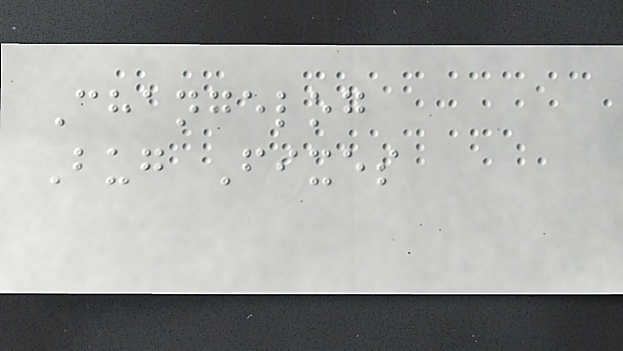Changelog
Bug Fixes
